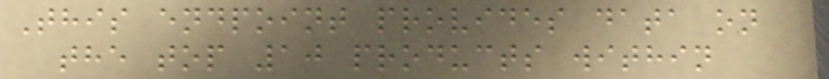This endpoint provides data on
the top 10 products within
